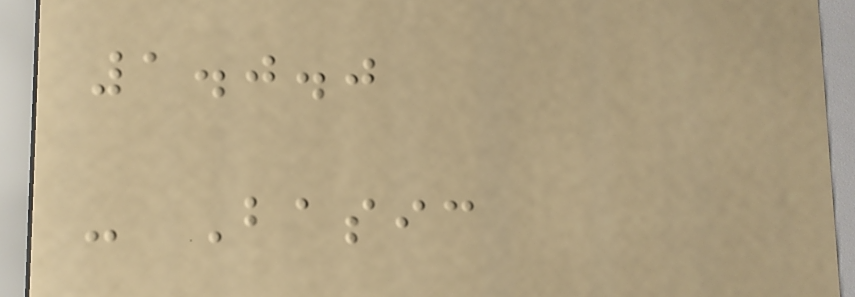1.0.0
- Basic
